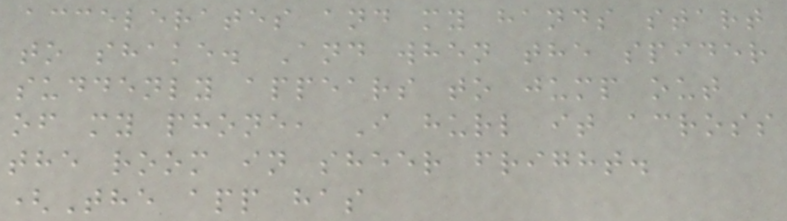accelerates and my hands start
to shake. And when the spider
suddenly appears to jump out
of my phone, I hurl it across
the room in sheer fright.
(The app has
